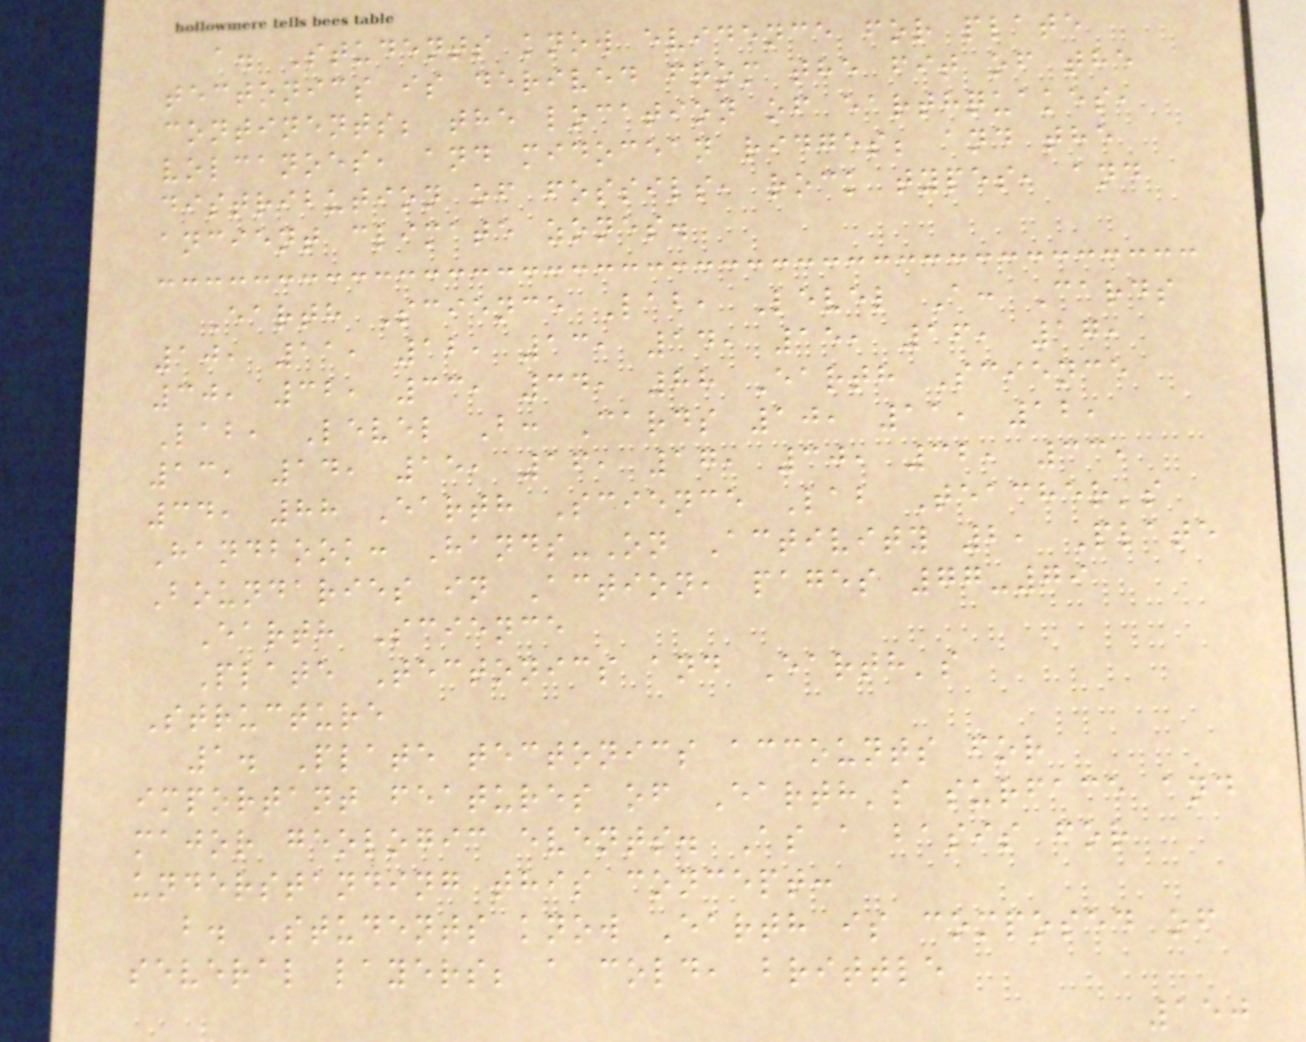a. Students know evidence for plate
tectonics is derived from the fit of the
continents; the location of earthquakes,
volcanoes, and midocean ridges; and the
distribution of fossils, rock types, and
ancient climate zones.
Earth Science Lab, Level A: Cards
10, 11, 12, 13, 14, 15, 16, 17,
30, 32, 33, 34, 88 Earth Science
Lab, Level B: Cards 10, 11, 12,
13, 14, 15, 16, 17, 30, 32, 33,
34, 88 Earth Science Lab Teacher's
Handbook: Hands-On Activity 2, Plate
Boundaries in Action, pages 77-79
Earth Science
Plate Tectonics and Earth's
Structure
1. Plate tectonics accounts for
important features of Earth's surface and
major geologic events. As a basis for
understanding this concept:
b. Students know Earth is composed of
several layers; a cold, brittle
150
